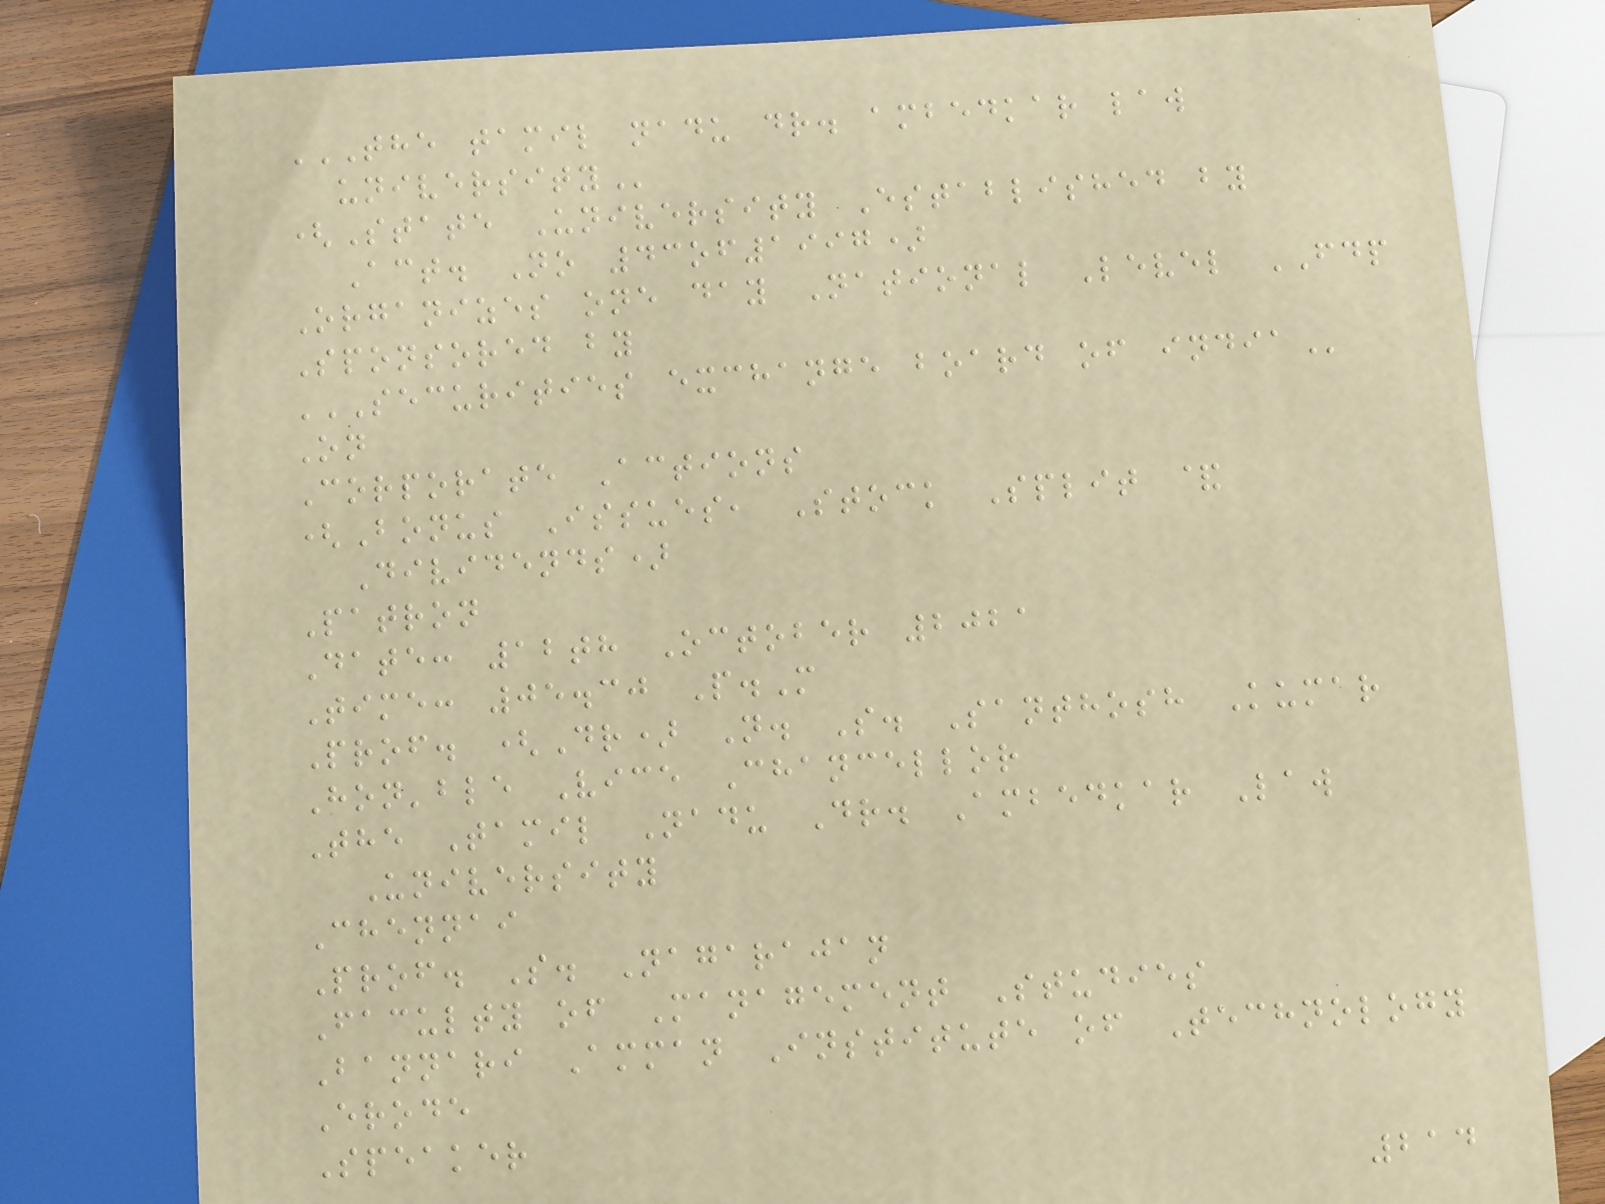THE TAMIL NADU DR. AMBEDKAR LAW
UNIVERSITY
(State University Established by
Act. No 43of1997)
Organizes one day National Level FDP
Sponsored by
SECURITIES EXCHANGE BOARD OF INDIA
On
Corporate Actions
(Bonus Issues, Stock Split &
Dividends)
Patron
Date: 12th October 2021
Time: 05.30 P.M
Prof. (Dr) N. S. Santhosh Kumar
Hon'ble Vice Chancellor
The Tamil Nadu Dr. Ambedkar Law
University
Chennai
Prof. S. Nagarajan
Faculty of Management Studies
Bannari Amman Institute of Technology
Erode
Speaker
214
